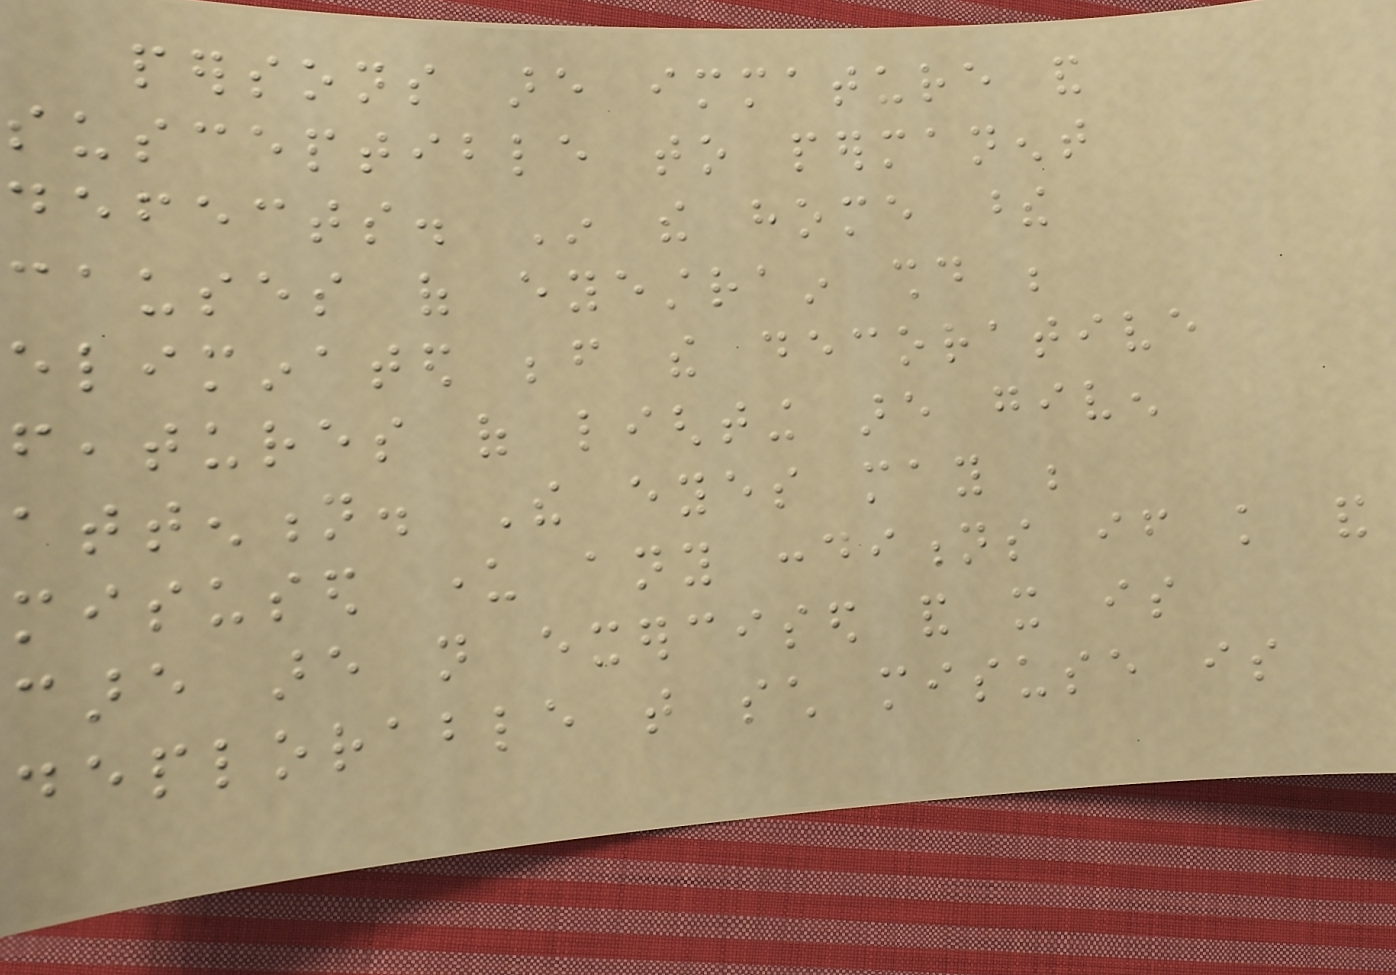persons are immature and
susceptible to permanent
defects. In the home these
causes of eyestrain should be
eliminated before the decorative
features of lighting are given
attention. The eyes may be
misused under any conditions if knowledge and
care are not exercised and it is
deplorable that such misuse is
